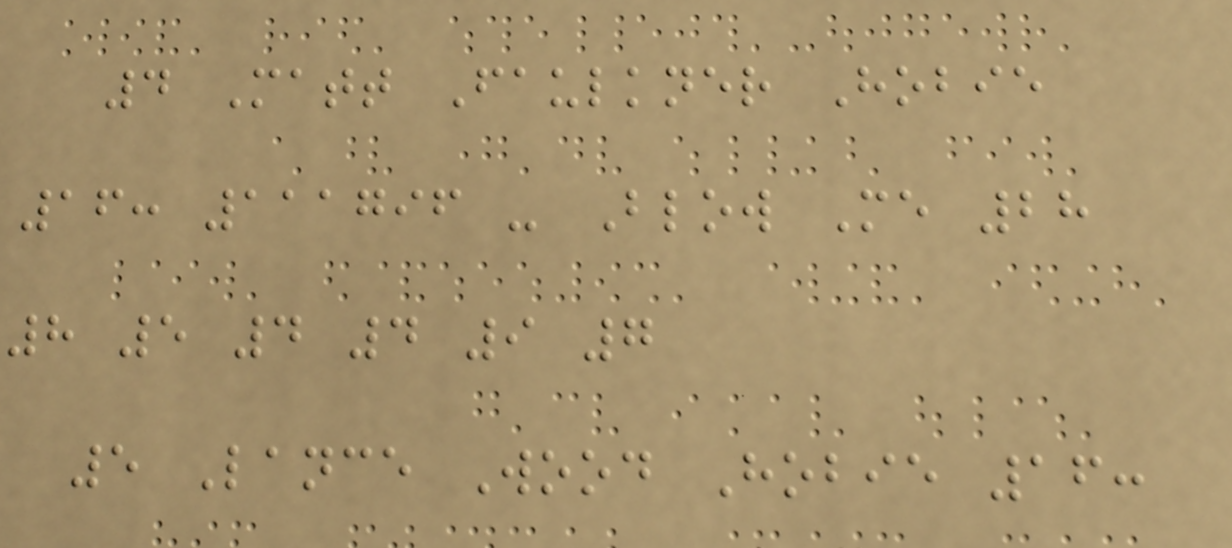4 Matt Faulkner Hobie
16: 111796 - Blow Me 28
8 5 4 4 9 7
5 Lance Wood Hobie 16:
